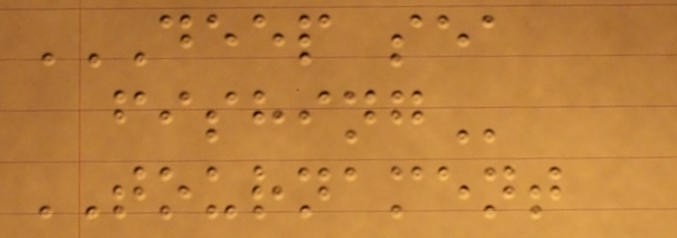DEEP SEA
FISHING
TOURNAMENT
